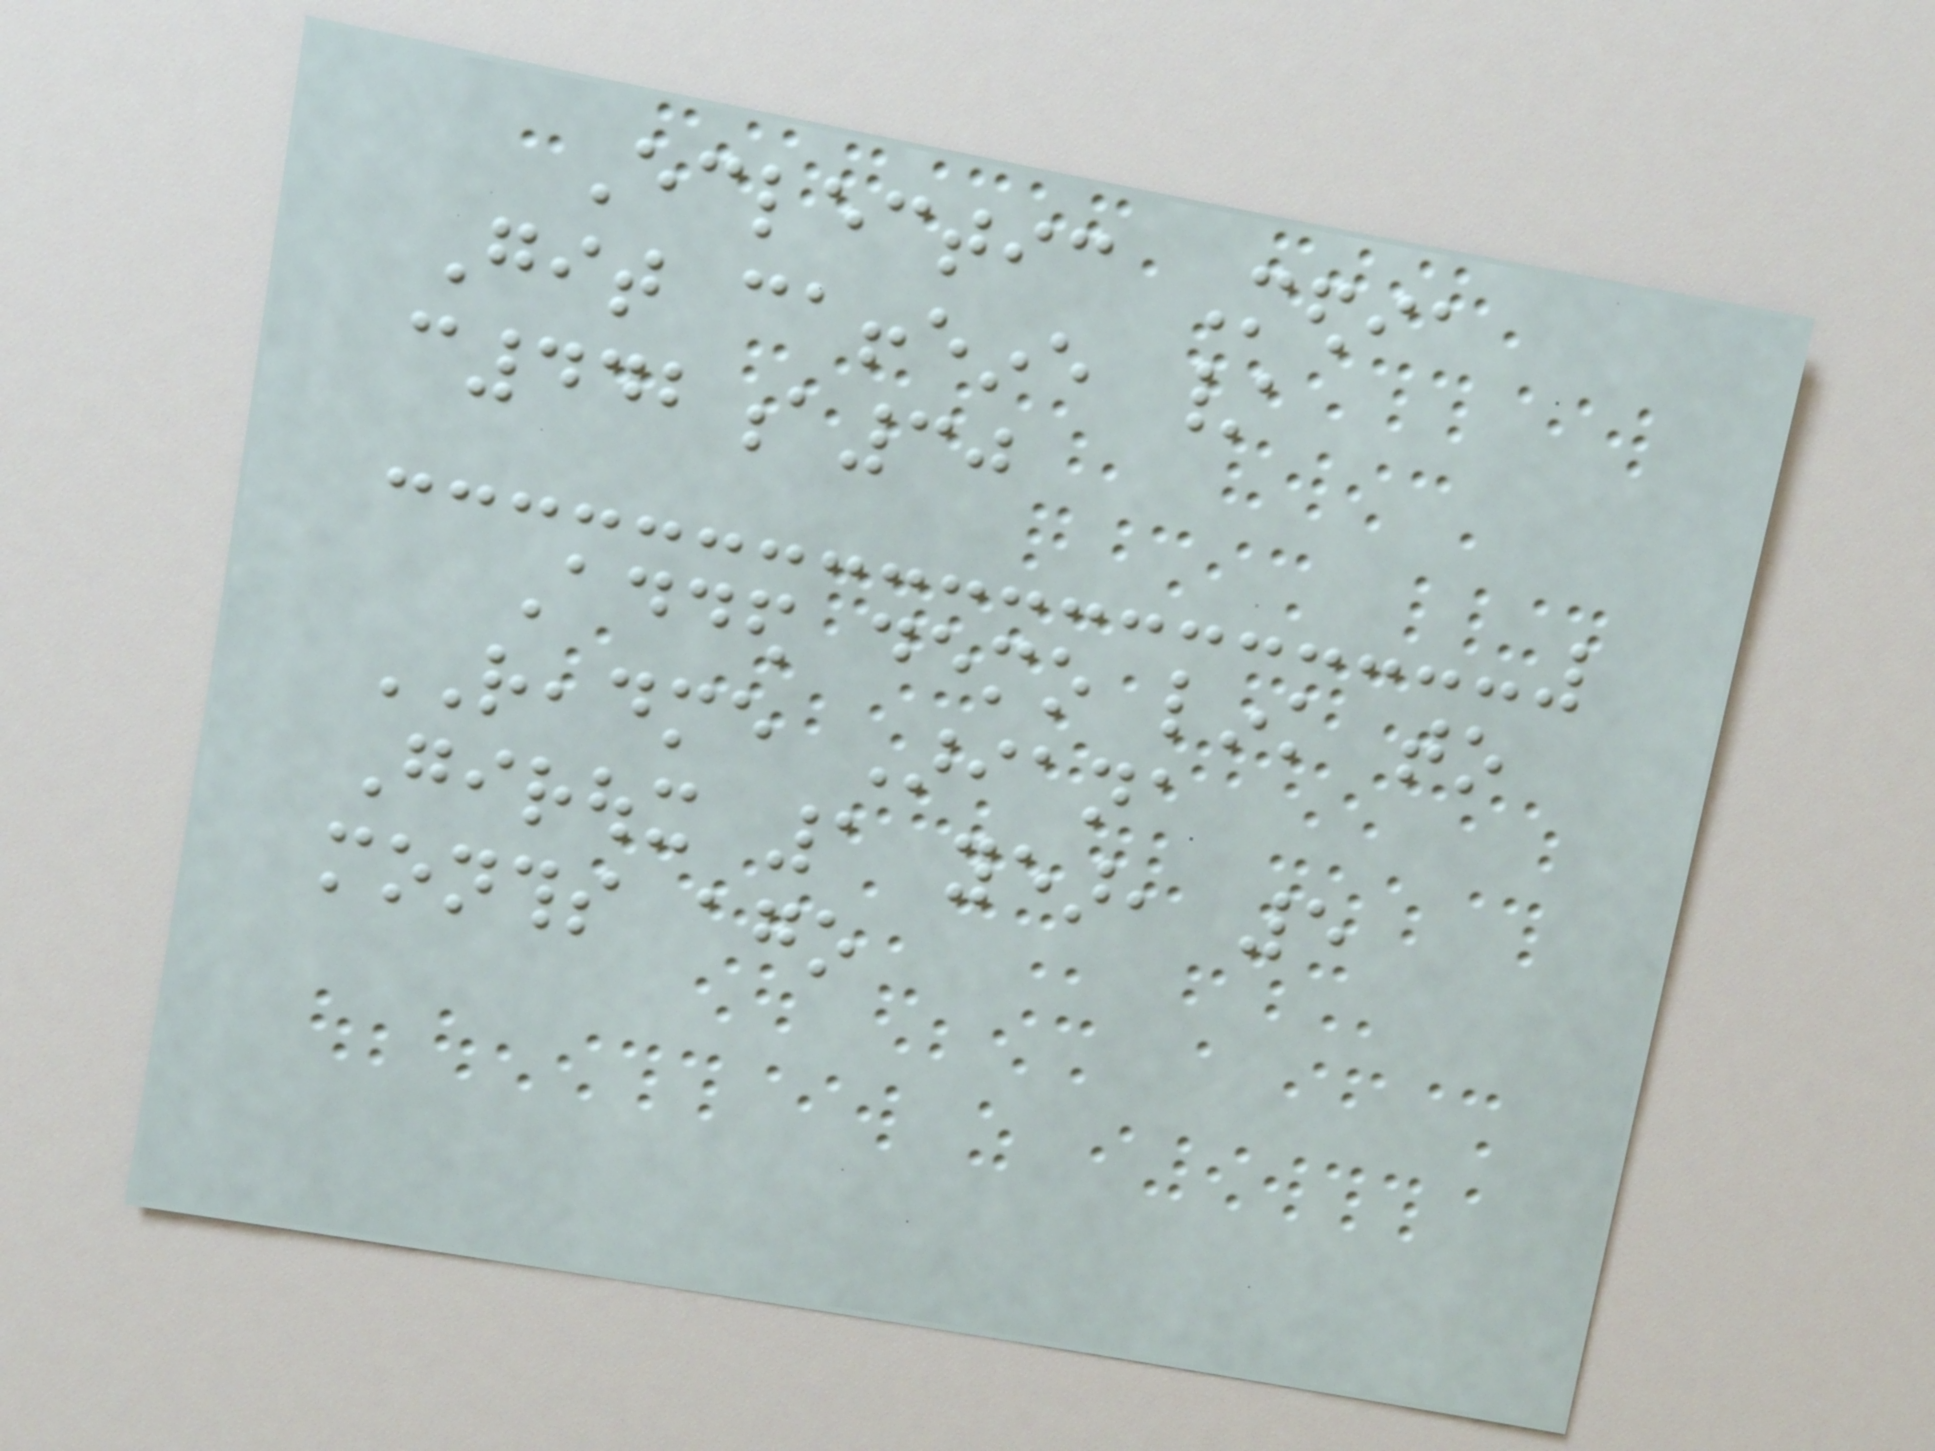Eclectic Media
Git caffeine /
c442a30
Added demo link to
README Ariana
Giroux 1 year, 5
months ago
